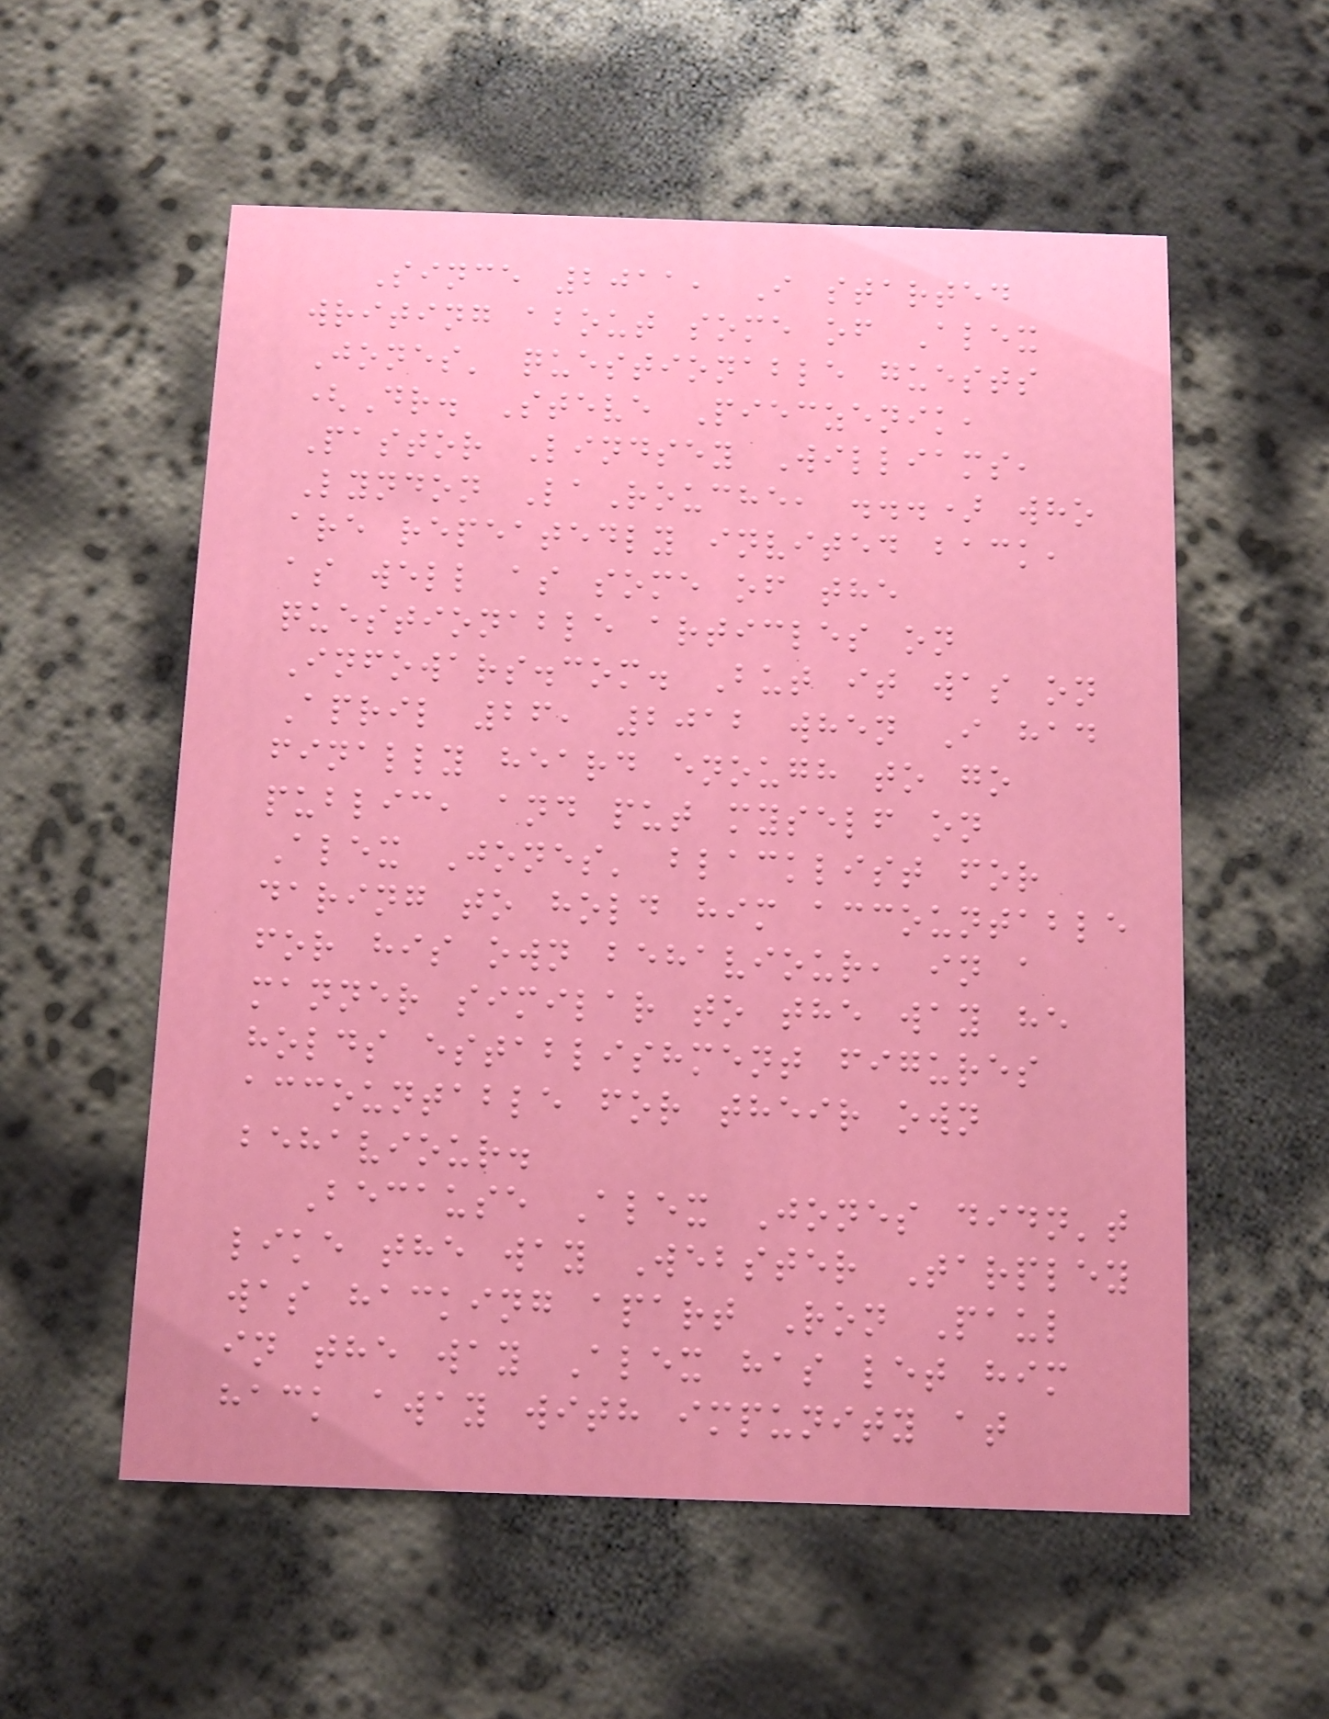Since 2011, I started
writing about some of Alex
Jones' questionable guests
(Dr. Steve Pieczenik,
Pastor Lindsey Williams,
Lyndon LaRouche, ...) who
are repeatedly invited back,
as well as some of the
questionable articles on
Infowars.com. But it was on
April 26, 2012 when I had
finally heard enough to go
public, and put myself on
Alex Jones' blacklist for
daring to hold him accountable
for his own behaviour, in a
manner similar to the way he
holds establishment figures
accountable for their own
behaviour.
Because Alex Jones didn't
like the way Webster Tarpley
was hacking apart Ron Paul
in the way Alex has let him
hack away with impunity at
